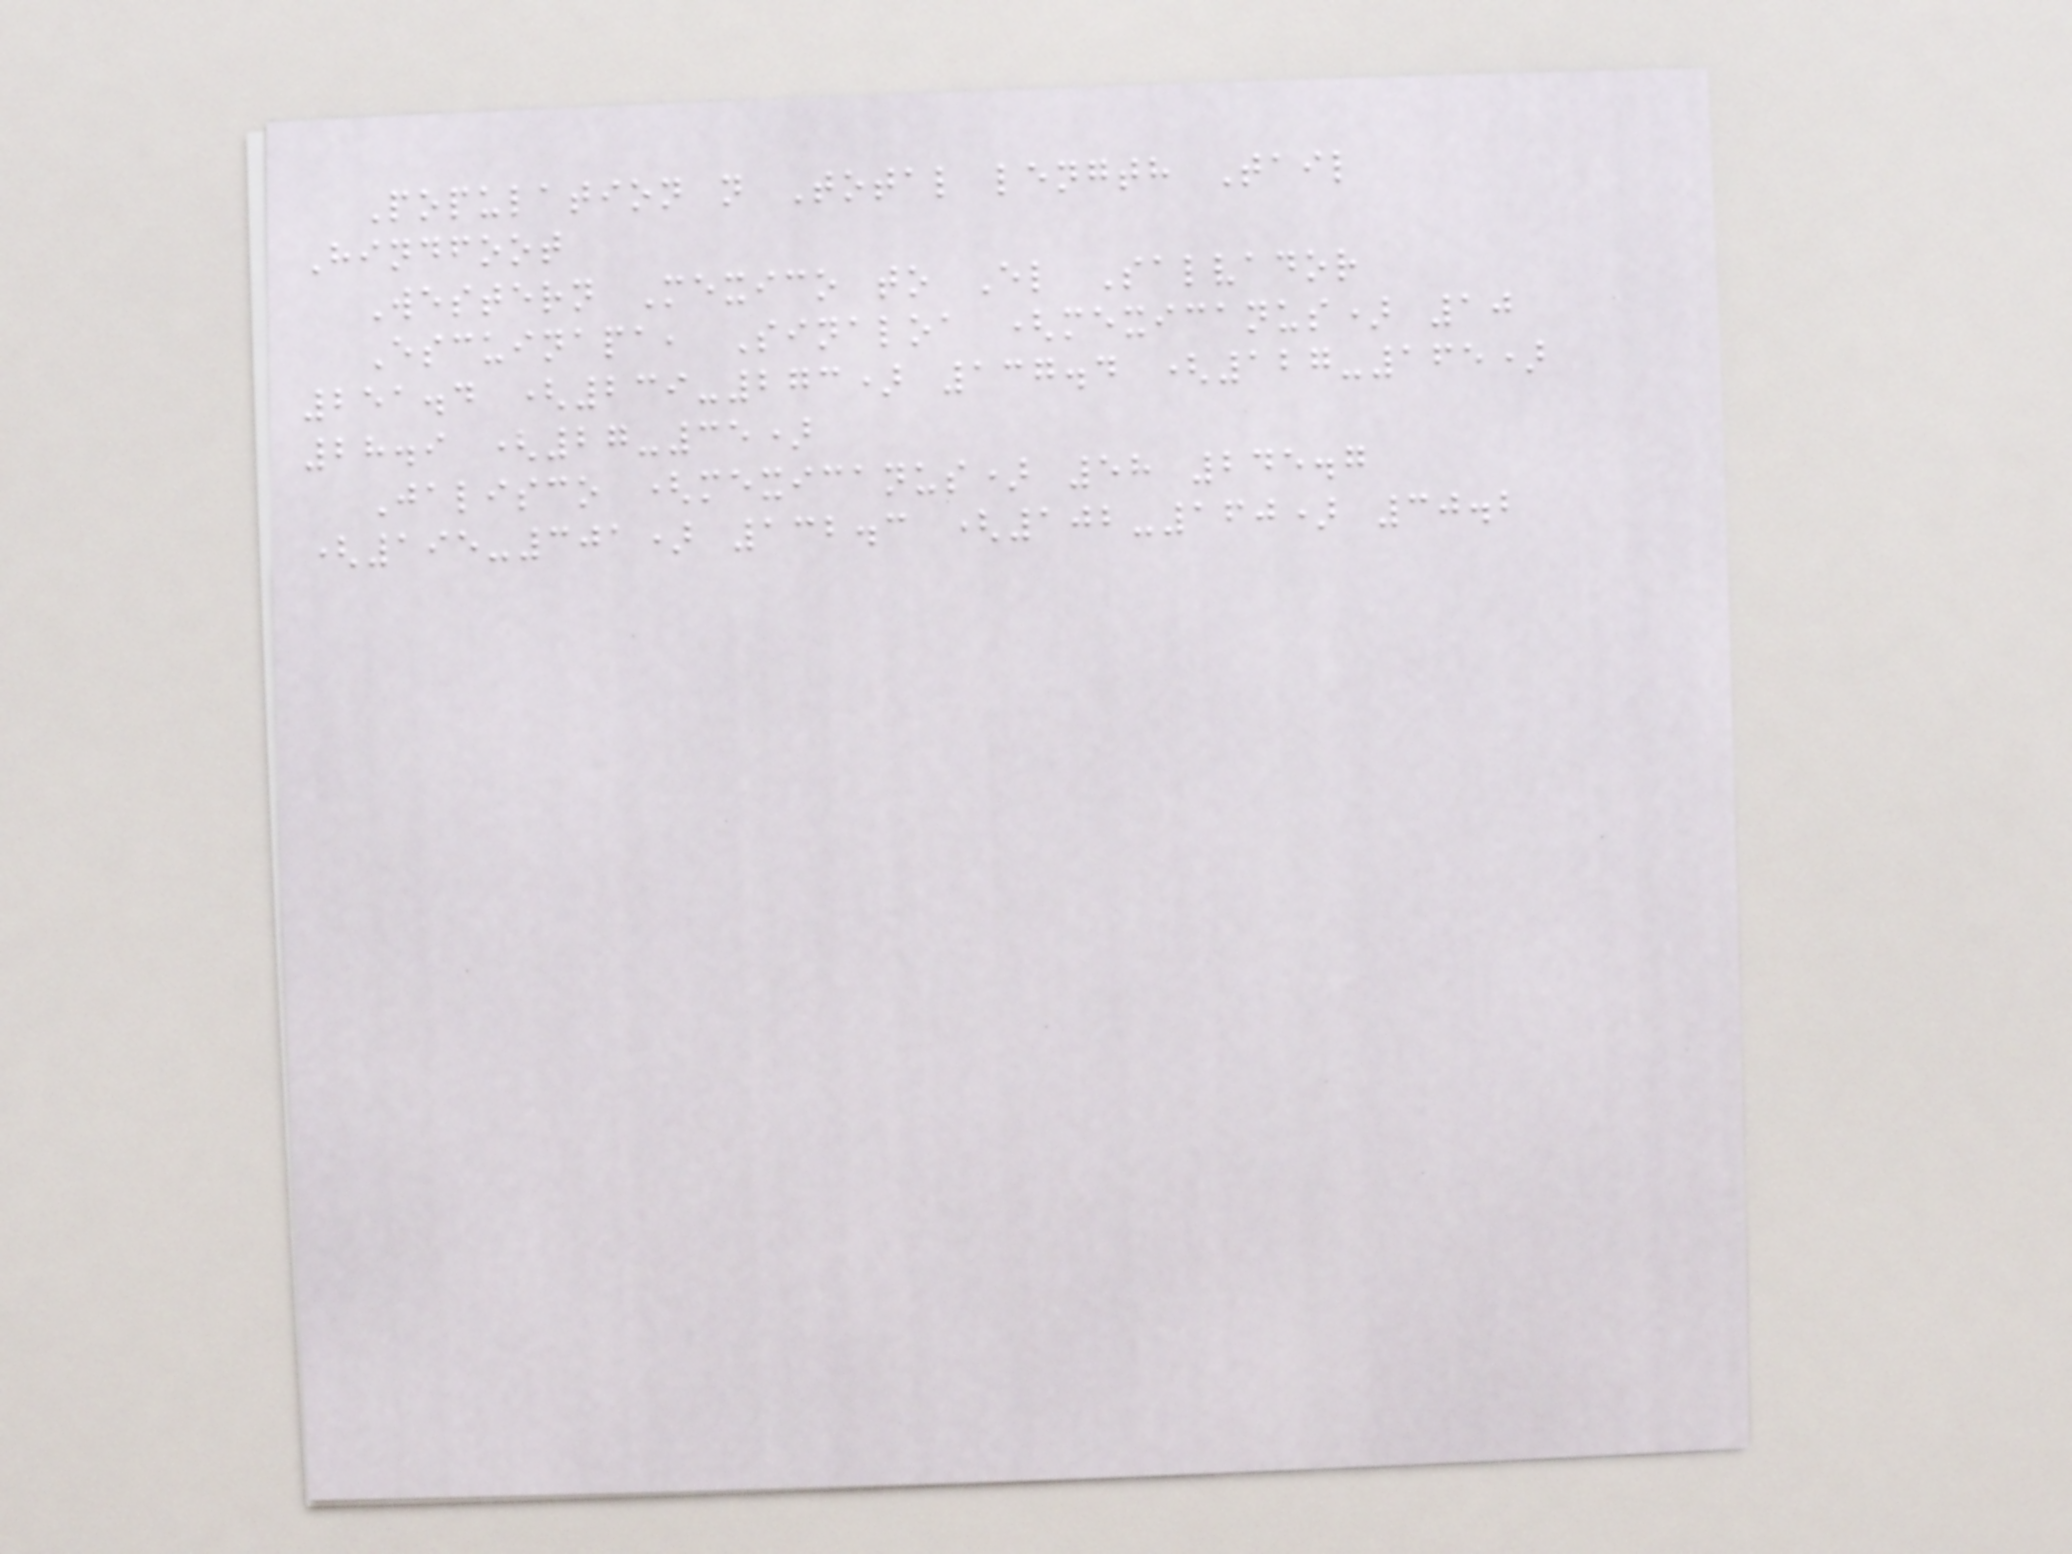Population n Total length Tail
Hindfoot
Western Mexico to El Salvador
Escuinapa, Sinaloa (mexicanus) 10
251.4 (239-273) 137.4 (127-165)
28.9 (27-35)
Jalisco (mexicanus) 58 245.7
(195-301) 132.3 (102-160) 30.2
